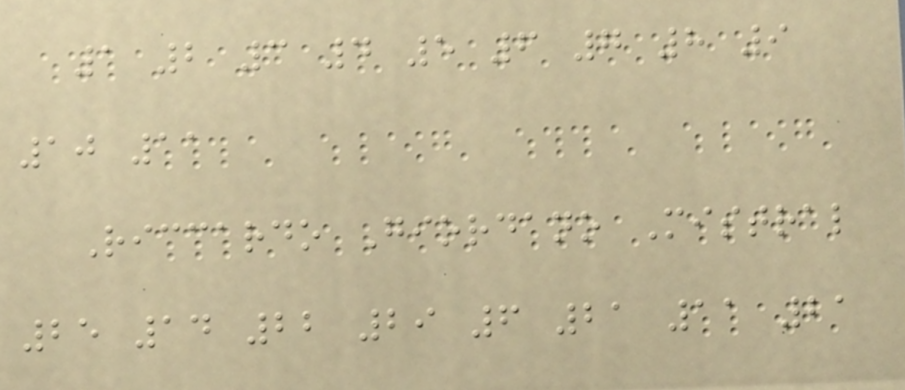1 2 3 4 5 6 7 8 9
10 11
Riccardo Giordano Mistral
25 14 22 29 6 21 11 21
